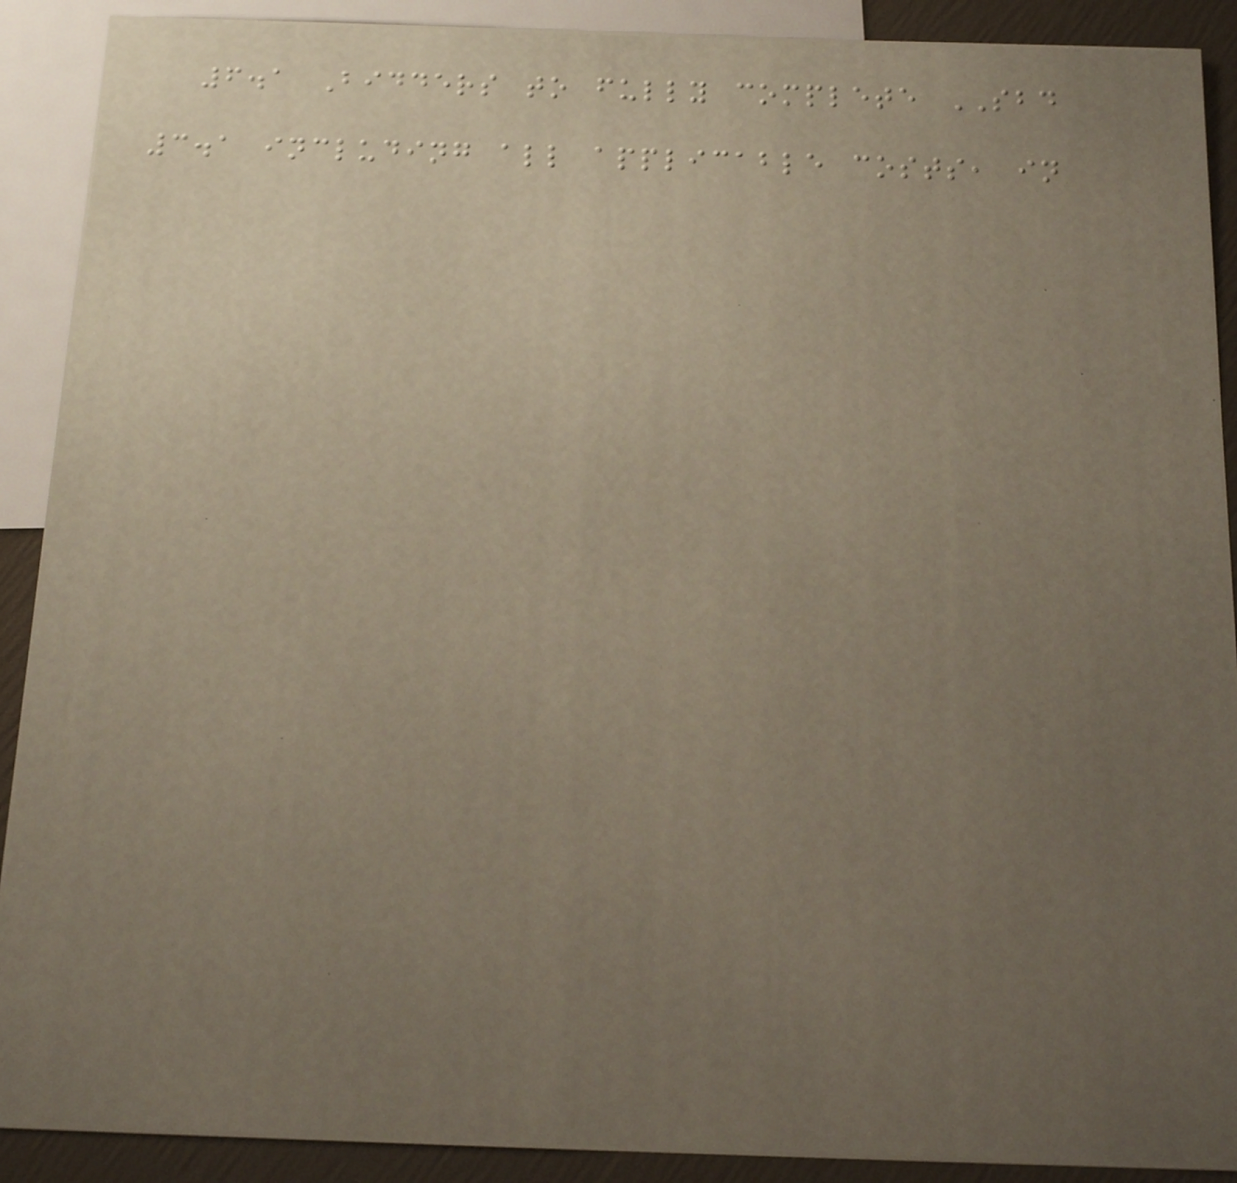6.1 Bidders to fully complete SBD
3.1 including all applicable costs, in
